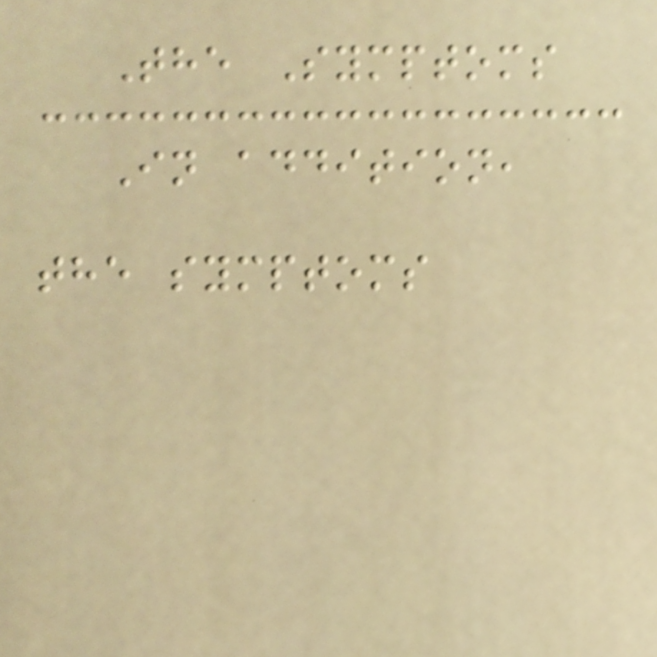The Symptoms
In addition,
the symptoms
